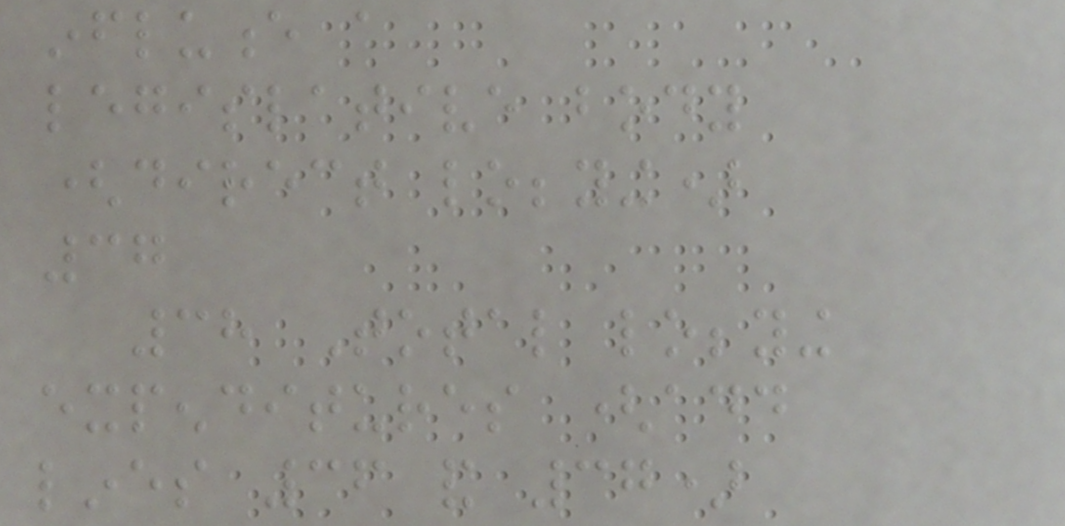influence a
legislative body
(direct lobbying)
37
38 Total lobbying
expenditures (add
lines 36 and 37)
